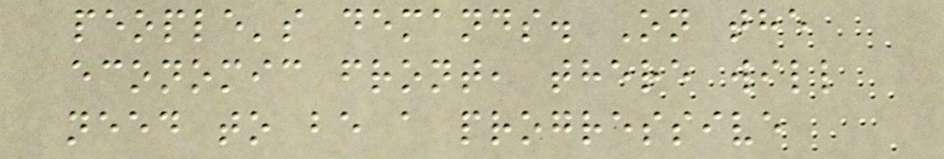people's demands. On the
economic front, there will
need to be a progressive
